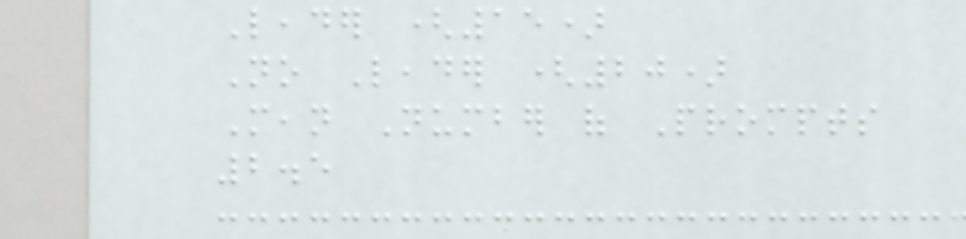Leader (15)
No Leader (20)
Mean Number of Prompts
2.5
